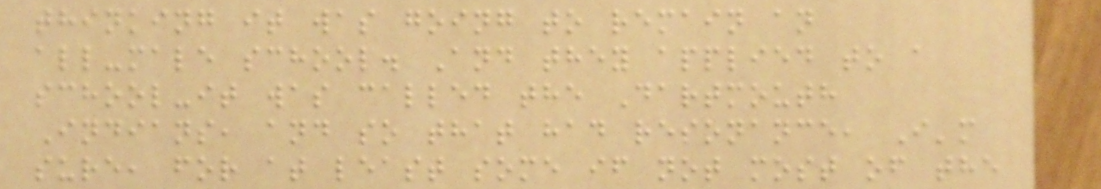thinking it was going to remain an
all-male school. And they applied to a
school-it was called the Dartmouth
Indians, and so that had resonance, I'm
sure, for at least some if not most of the
